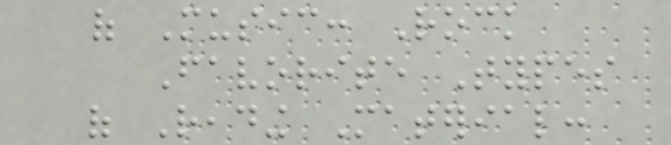of Music: Rock
Favorite Types
of Reading Material:
